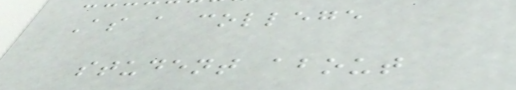As a college
student about
